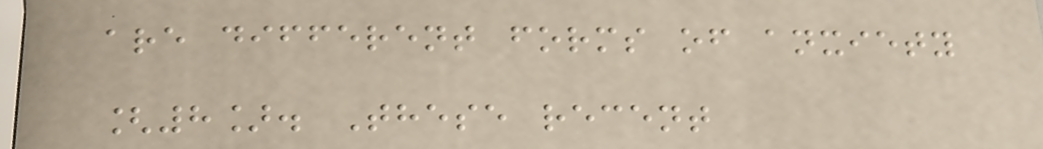are different forms of anxiety
[8]. These recent
